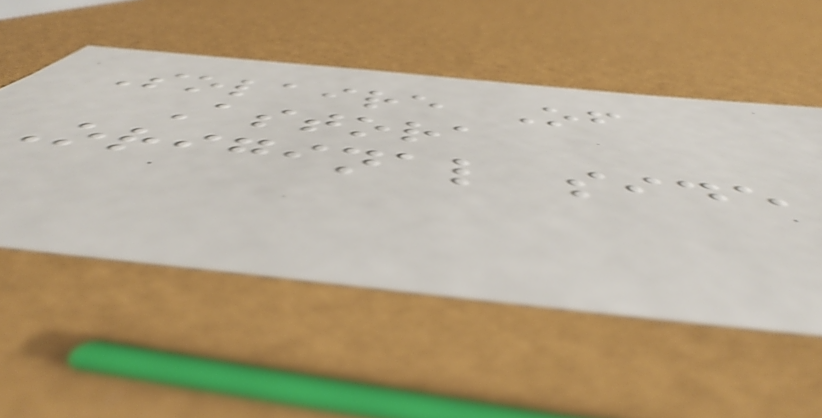Solaire Of
Astora
Original side
